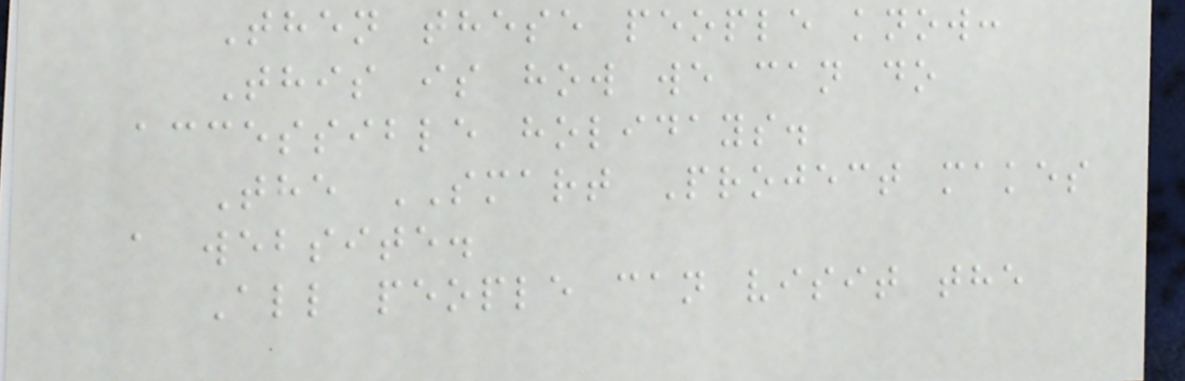Then these people know:
This is how we can do
accessible holidays.
The SMART Project makes
a website.
All people can visit the
